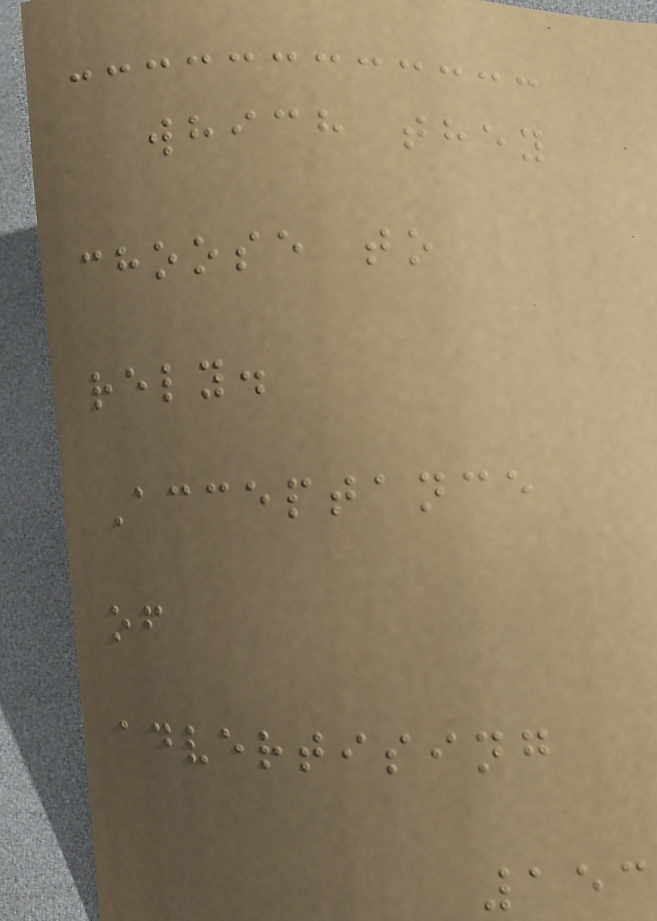which they
choose to
rely.
Acceptance
of
advertising
153
